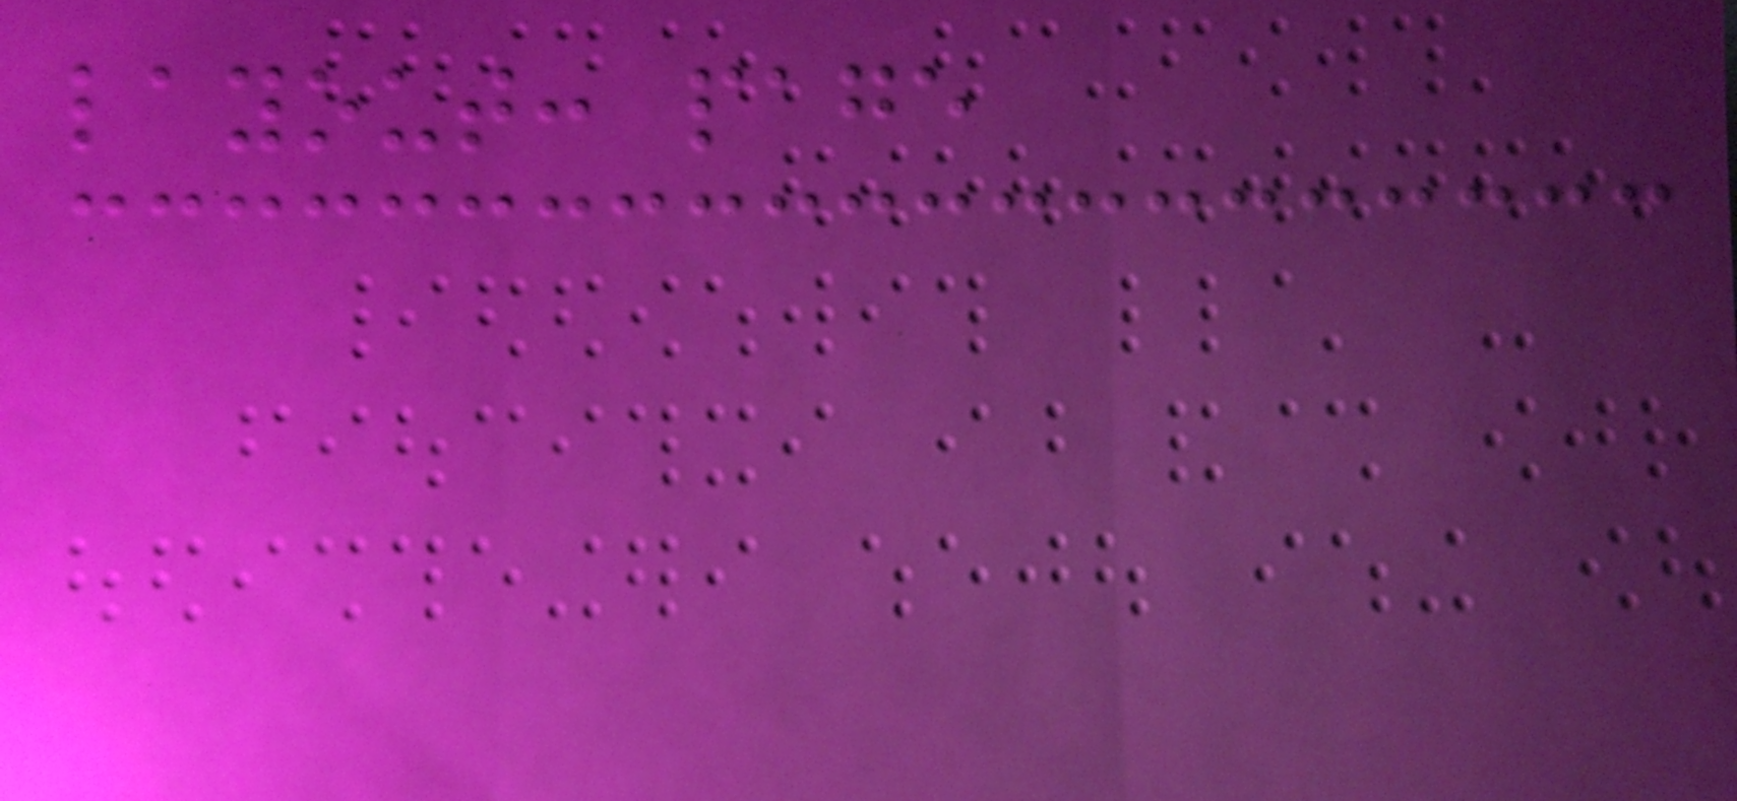layout: page
